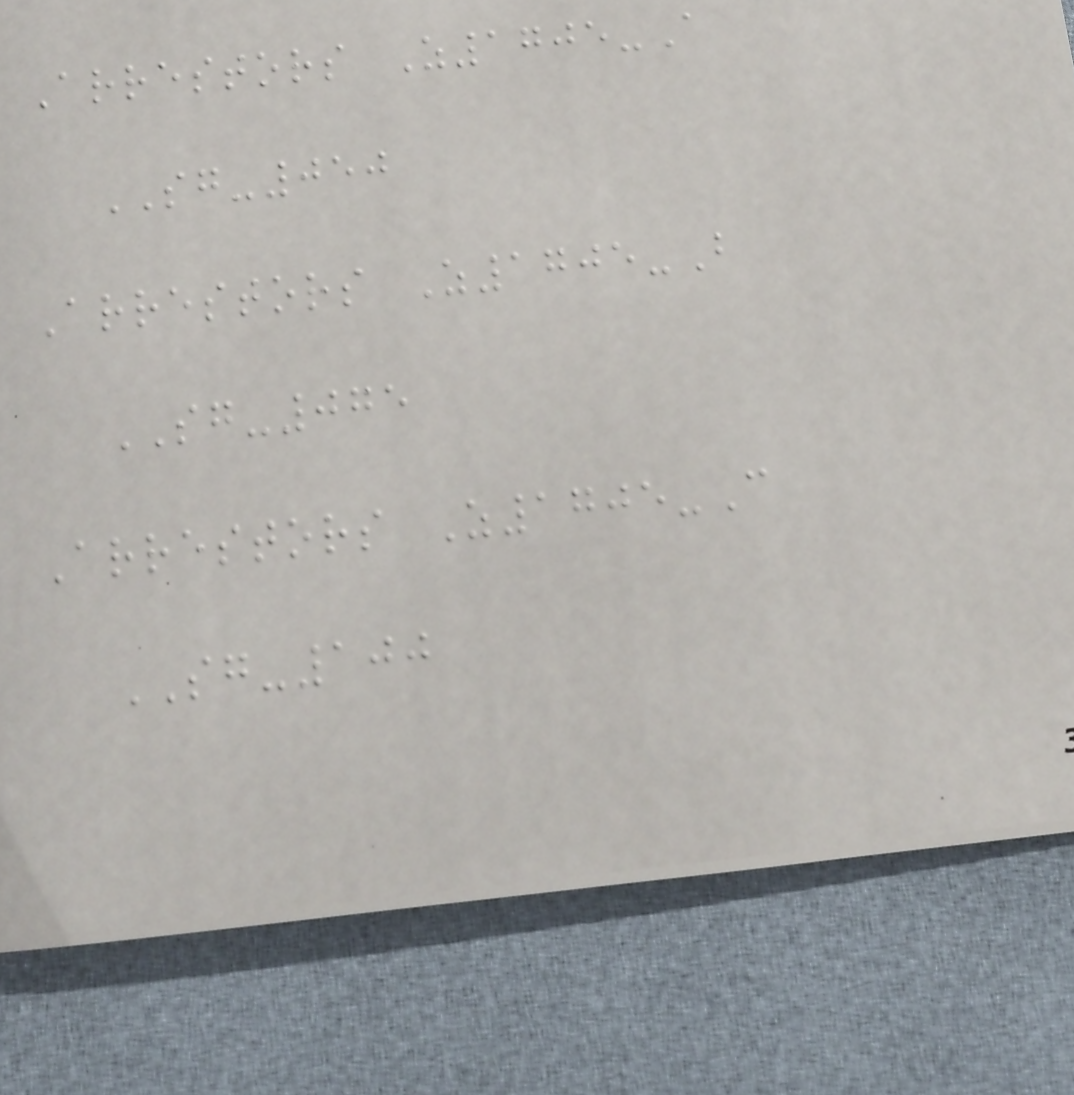Arrestors Z1705-A
SG-050
Arrestors Z1705-B
SG-075
Arrestors Z1705-C
SG-100
